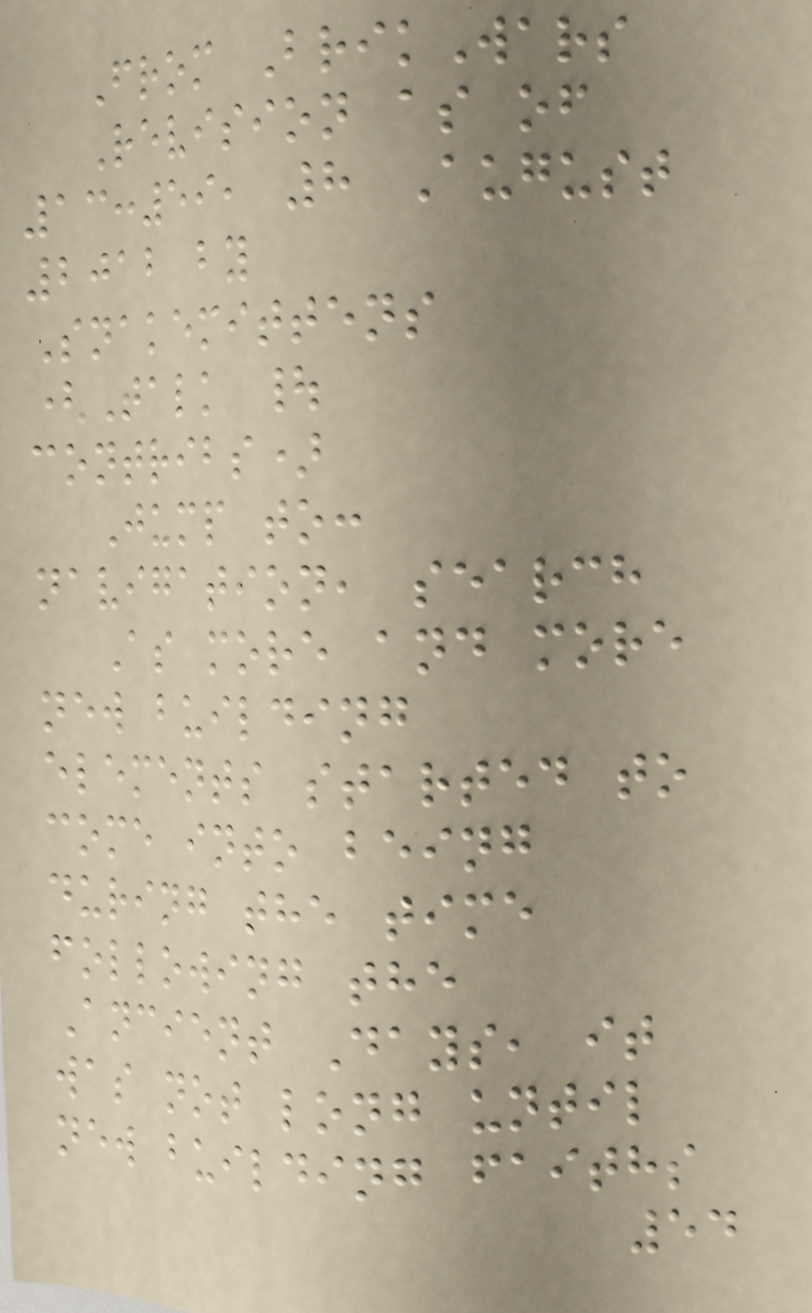From BrikWars
Revision as of
13:59, 8 August
2012 by
Snakemittens
(Talk |
contribs)
Jump to:
navigation, search
As more and more
new building
elements started to
come into being
during the time
following the
Ancient Days, it
was not long until
new building faiths
54
